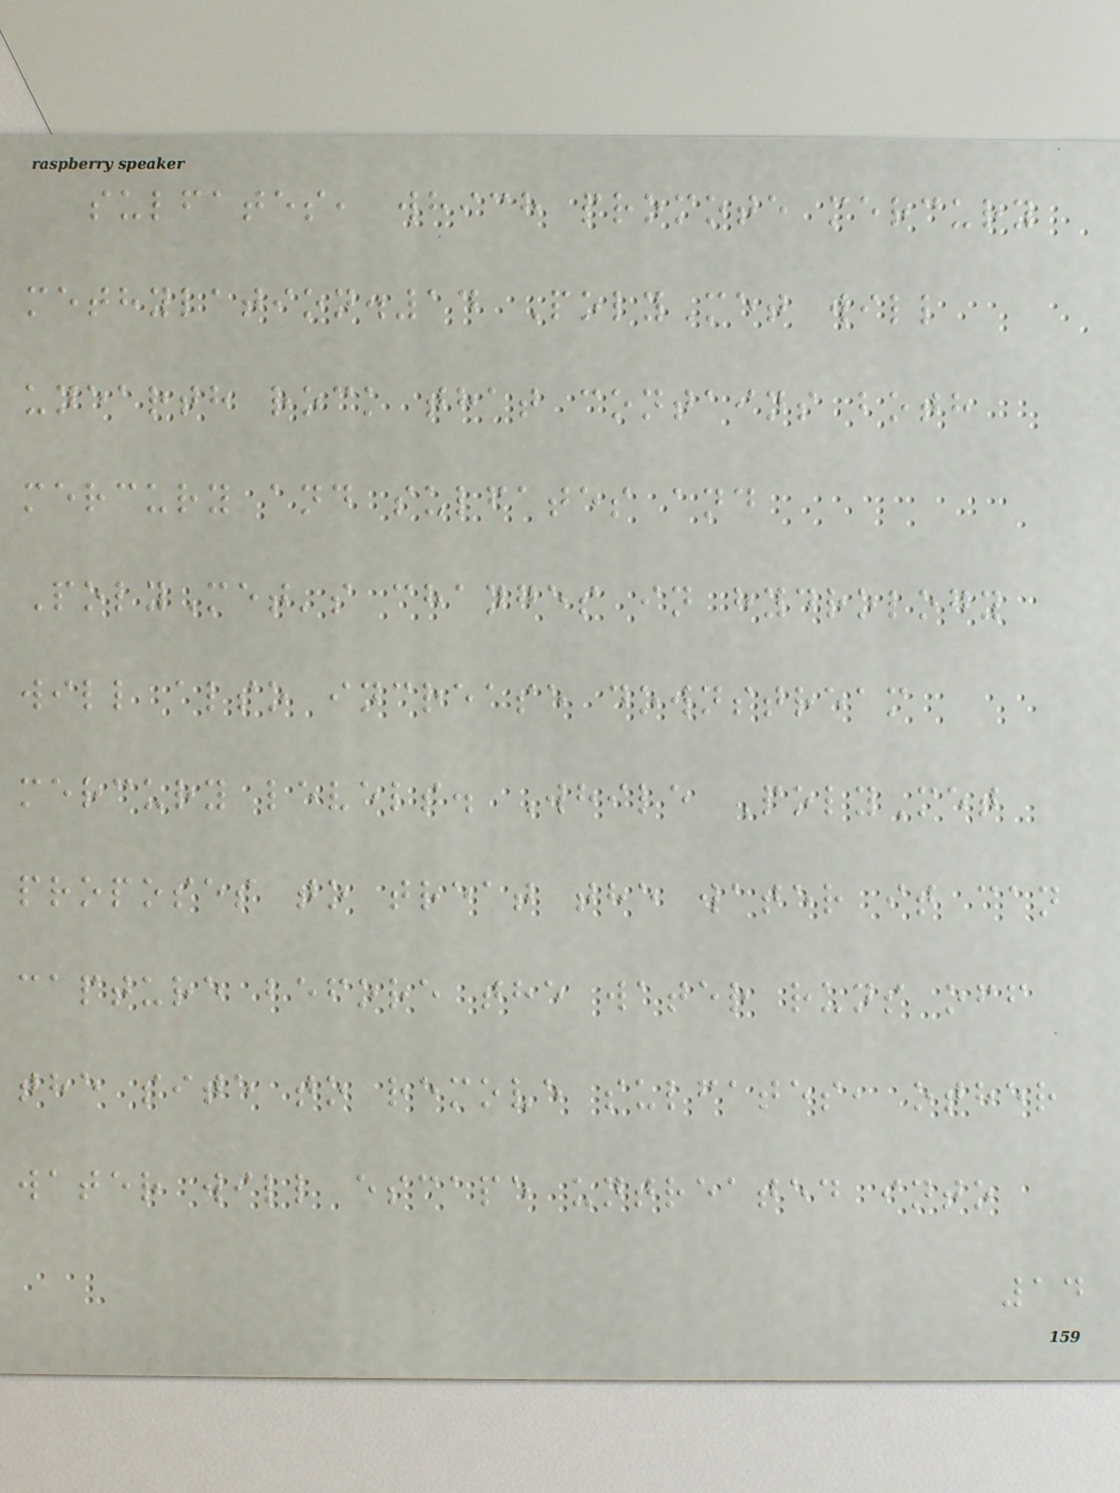sulfates, which promote mercury
methylation.14 PolyMet will
unearth rock that contains both
mercury and sulfates and
PolyMet's changes in hydrology
will also increase downstream
mercury levels. While PolyMet
proposes to treat the water it can
capture before the water runs off
the site to remove sulfates, other
water will escape untreated into
14
